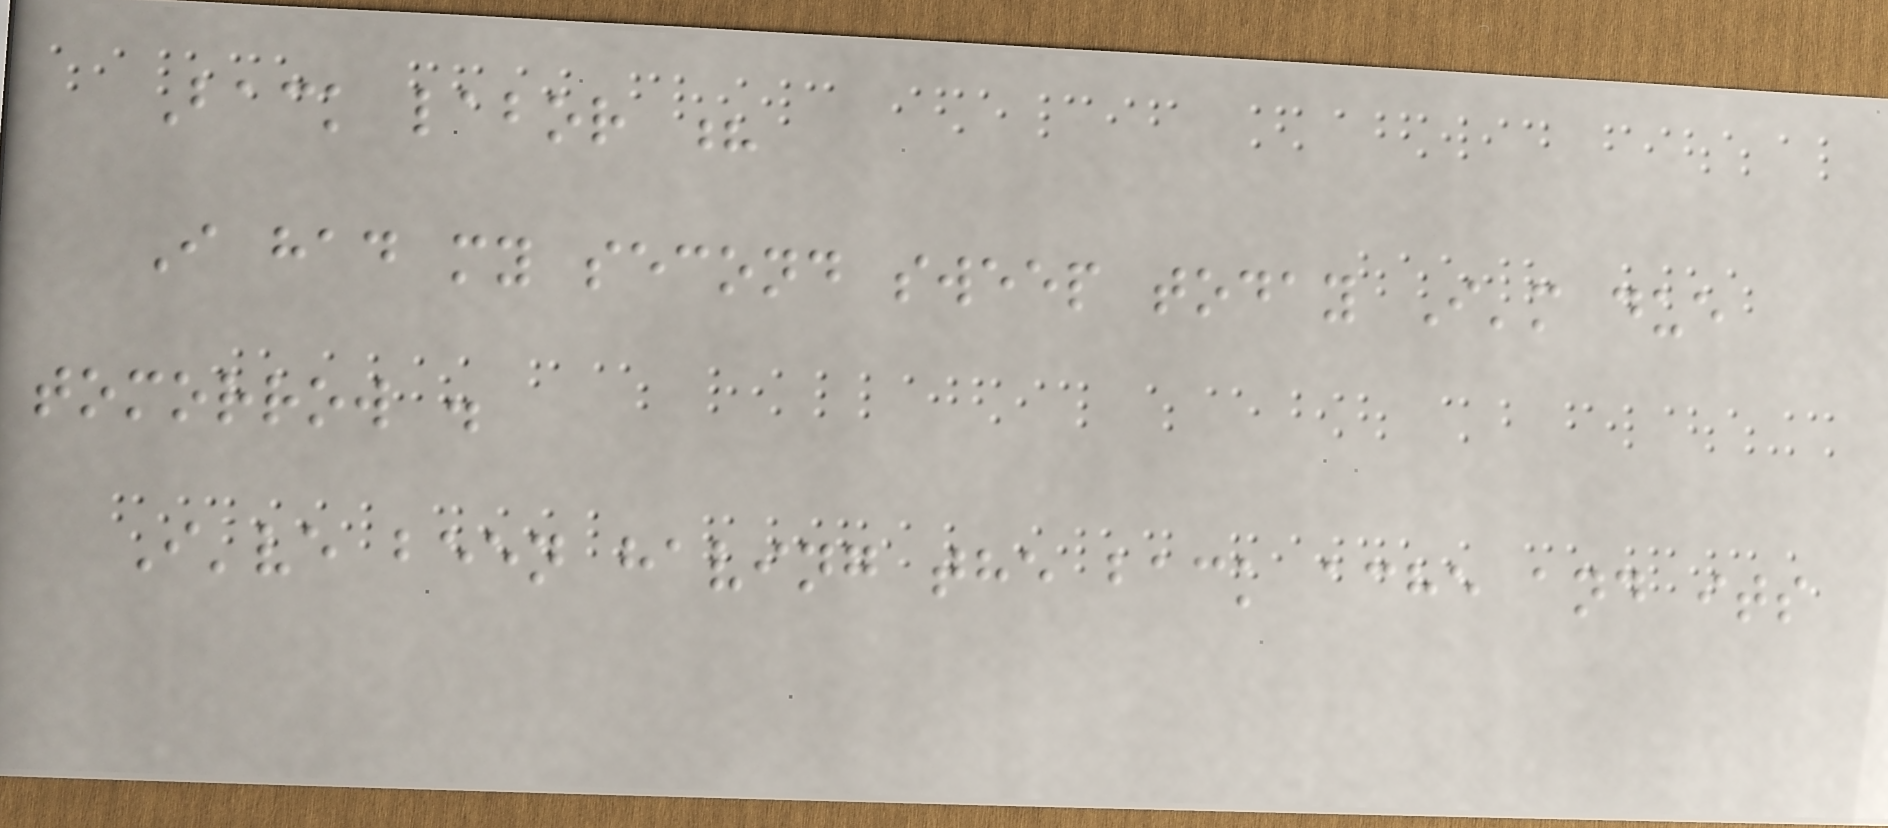Back labor ?
I had my second sweep today I'm due
tomorrow .
I've been having the back ache and its
